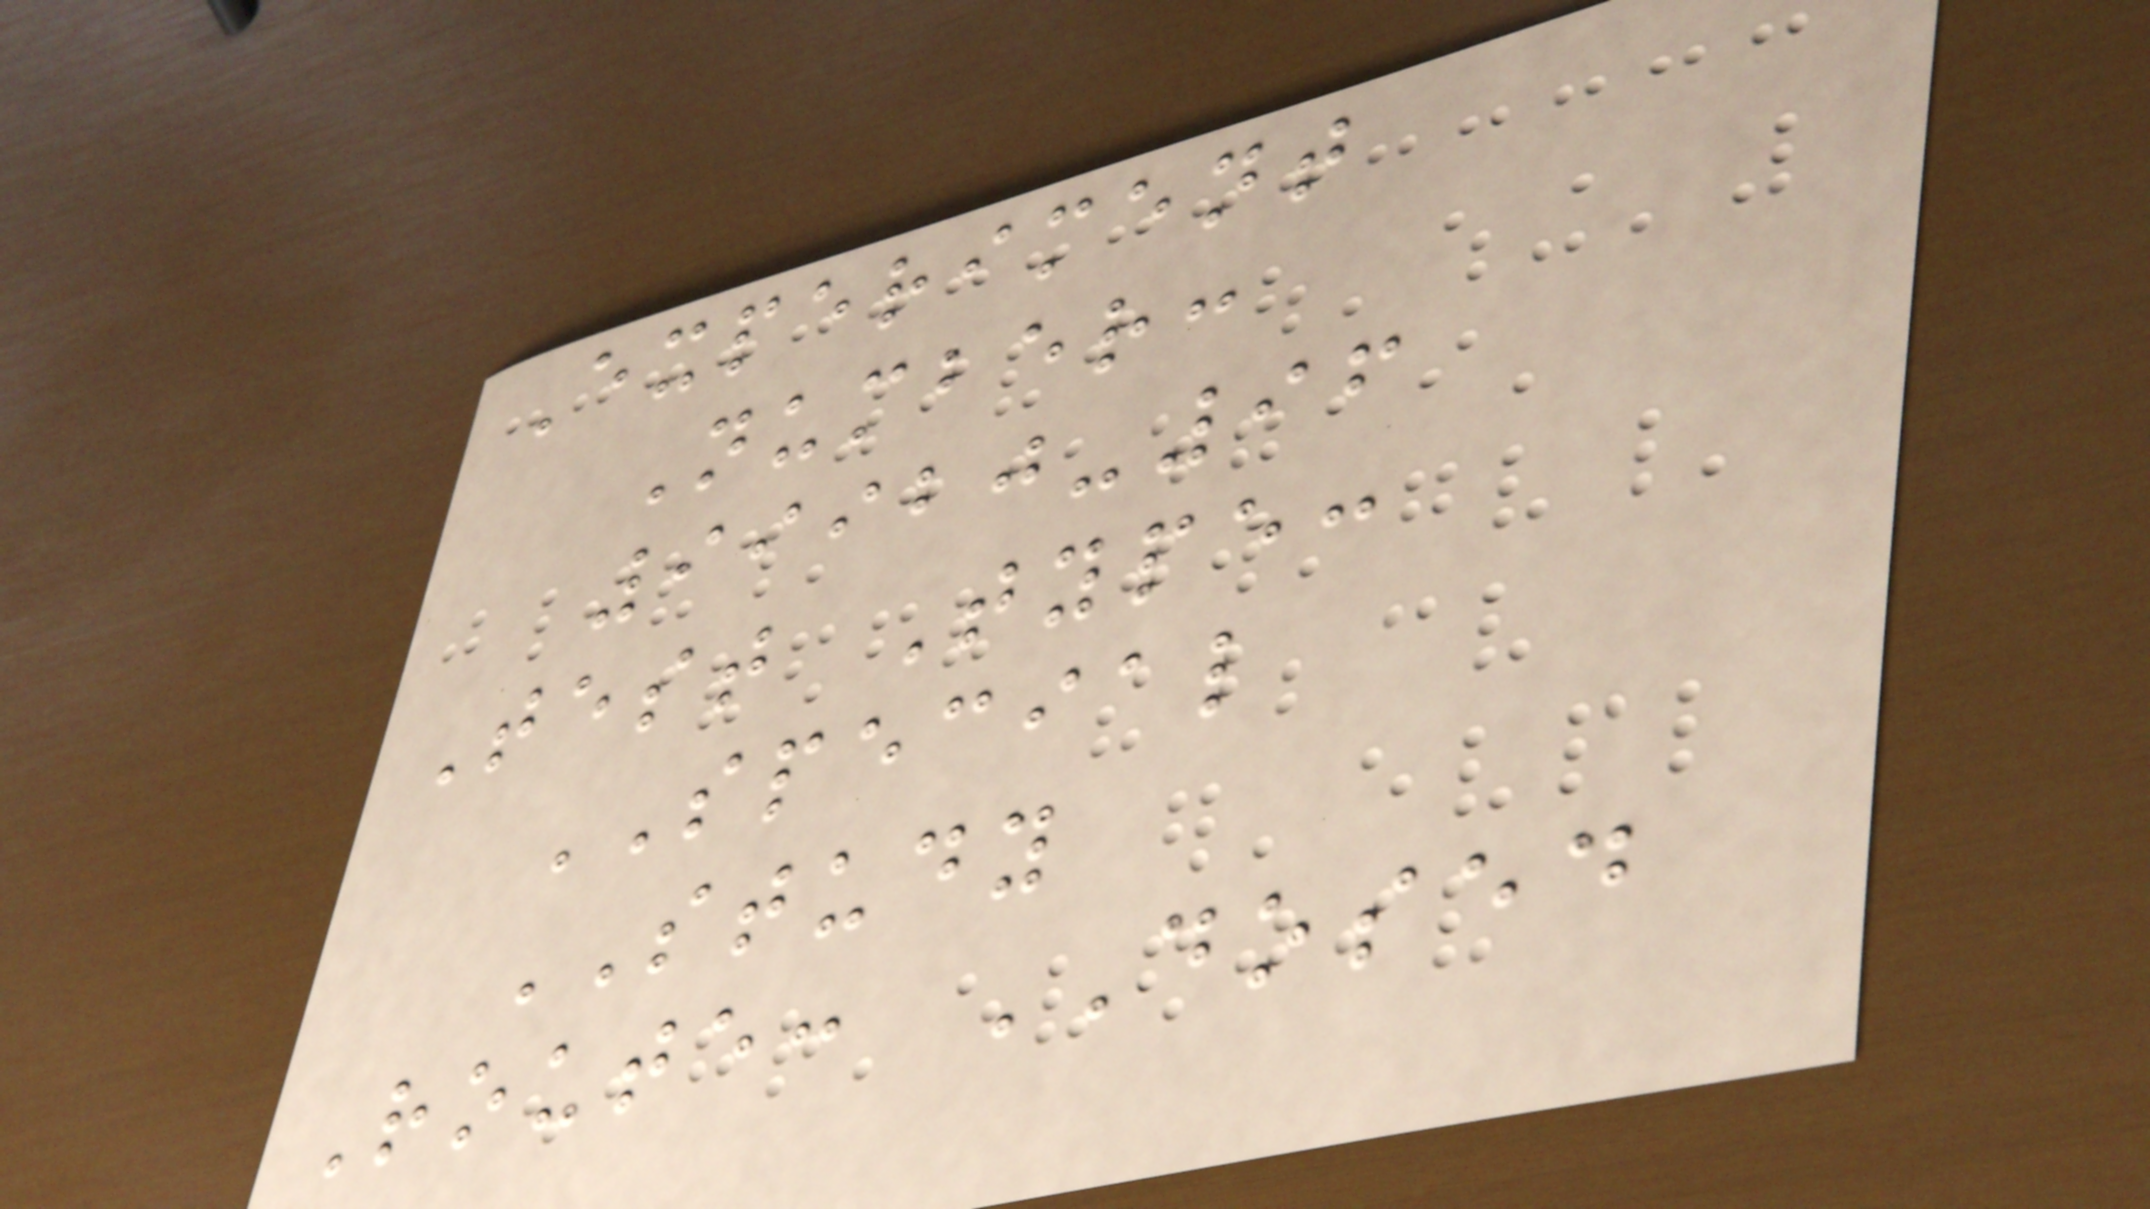Experiment
Number:
99920-96
Test Type:
SPECIAL
STUDY
Route: DOSED
